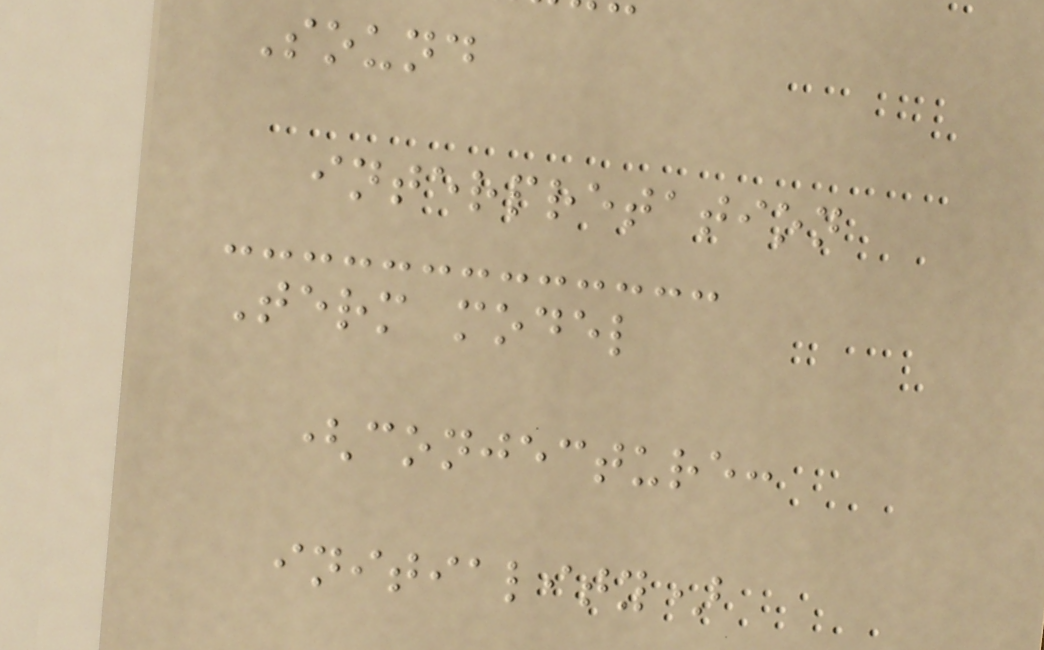Sound
interpretation
Term model
(conjecture:
initiality)
